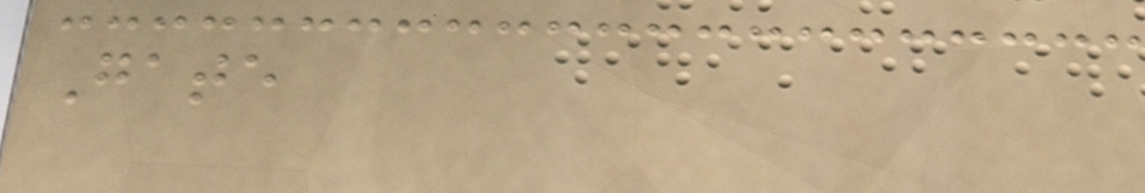Gate
